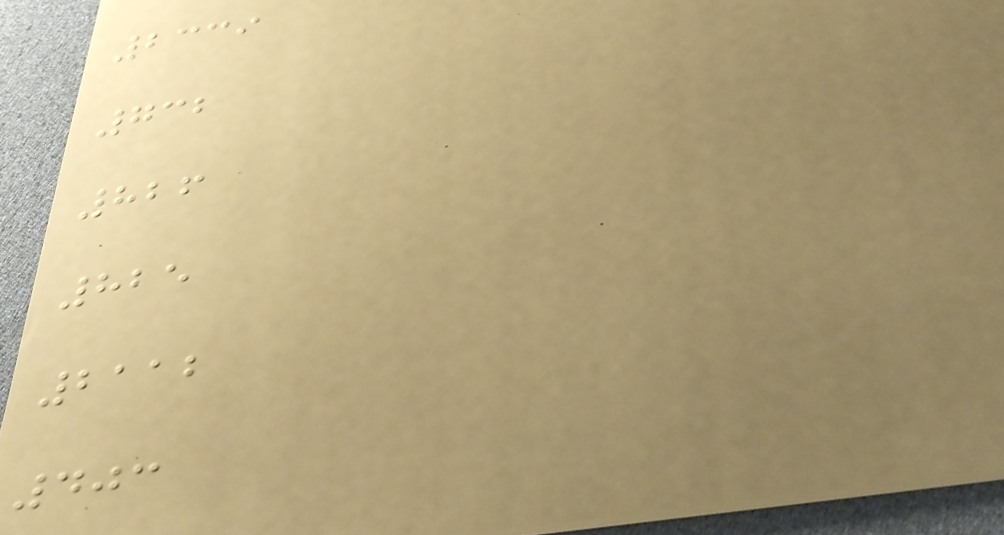2339
732
826
825
2112
403
